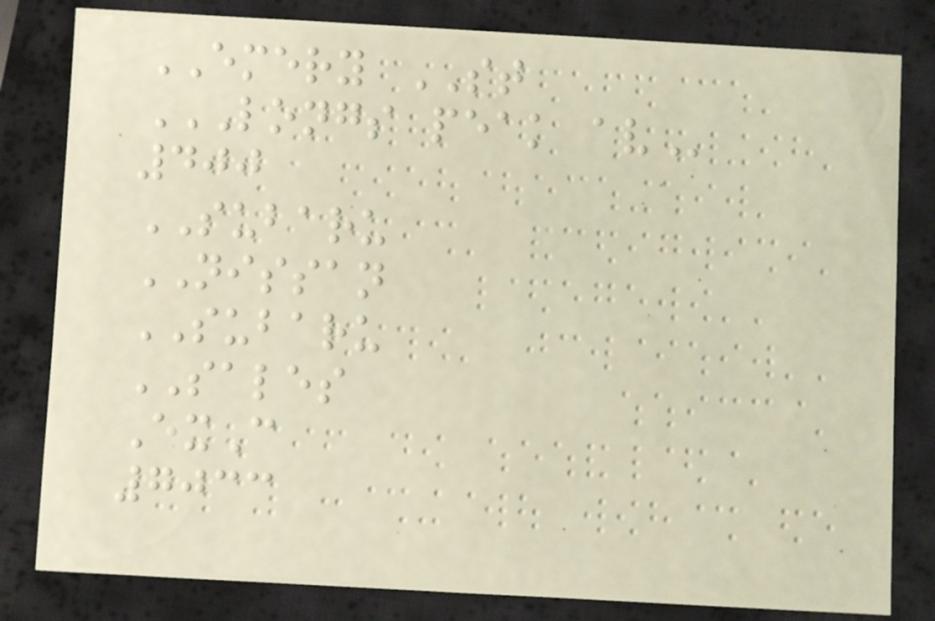EMERY ST
LONGS PEAK AV
400
SUBARU
NISSAN
SUBARU
SALES
ExC
7033
